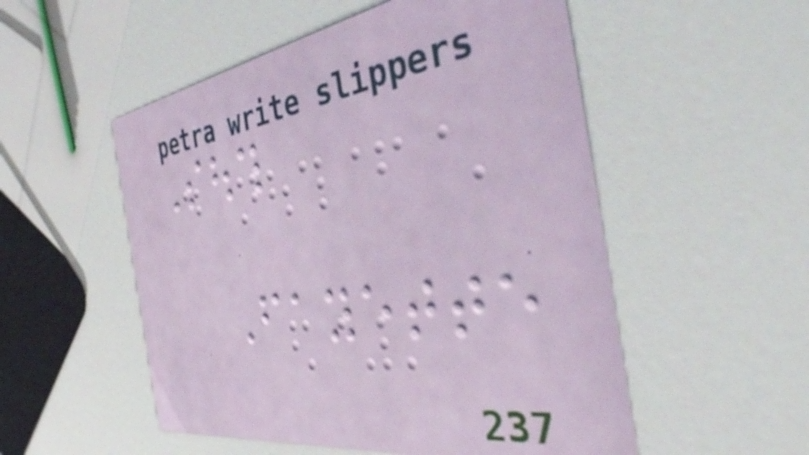South
Fayette
